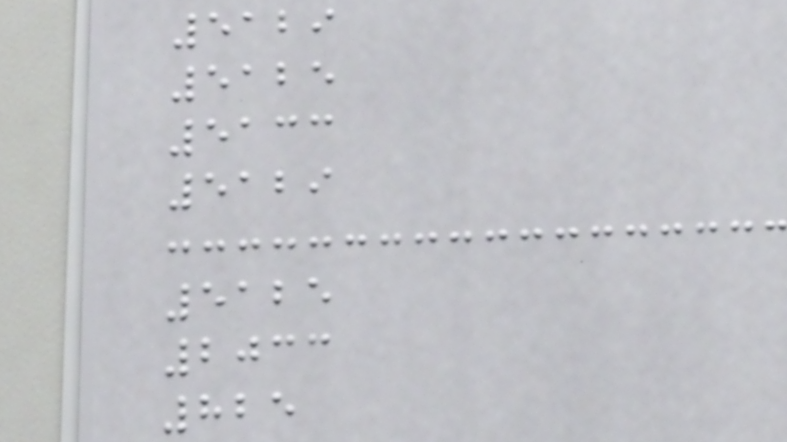5129
5125
5133
5129
5125
2033
825
